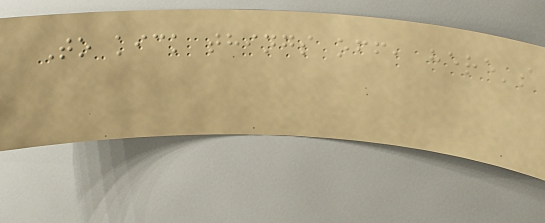To kick things off, here's
